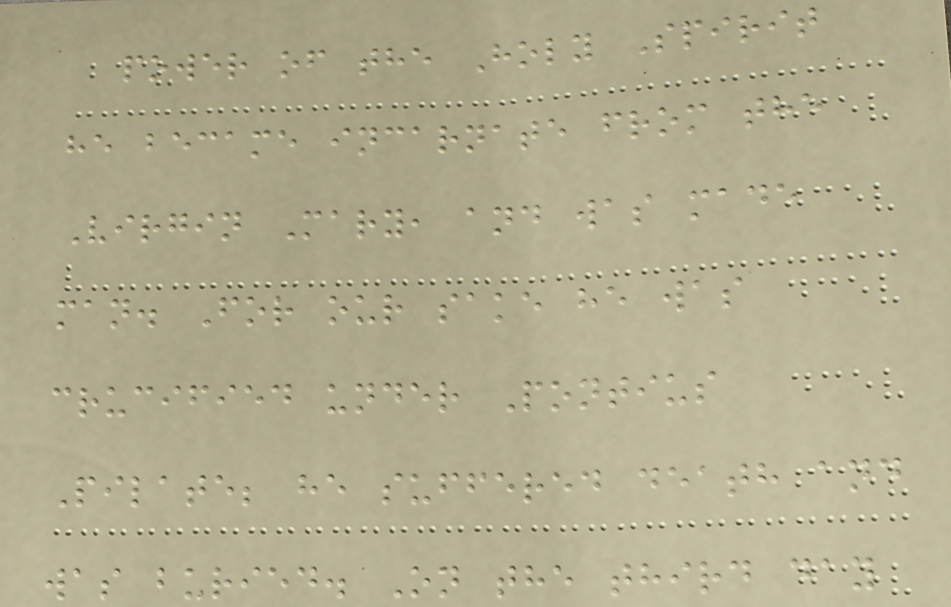power of the Holy Spirit
he became incarnate from the
Virgin Mary, and was made
man. For our sake he was
crucified under Pontius
Pilate; he suffered death and
was buried. On the third day
